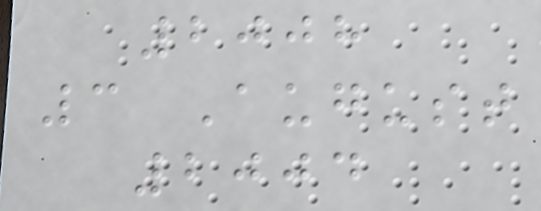2008
3 August
2004
